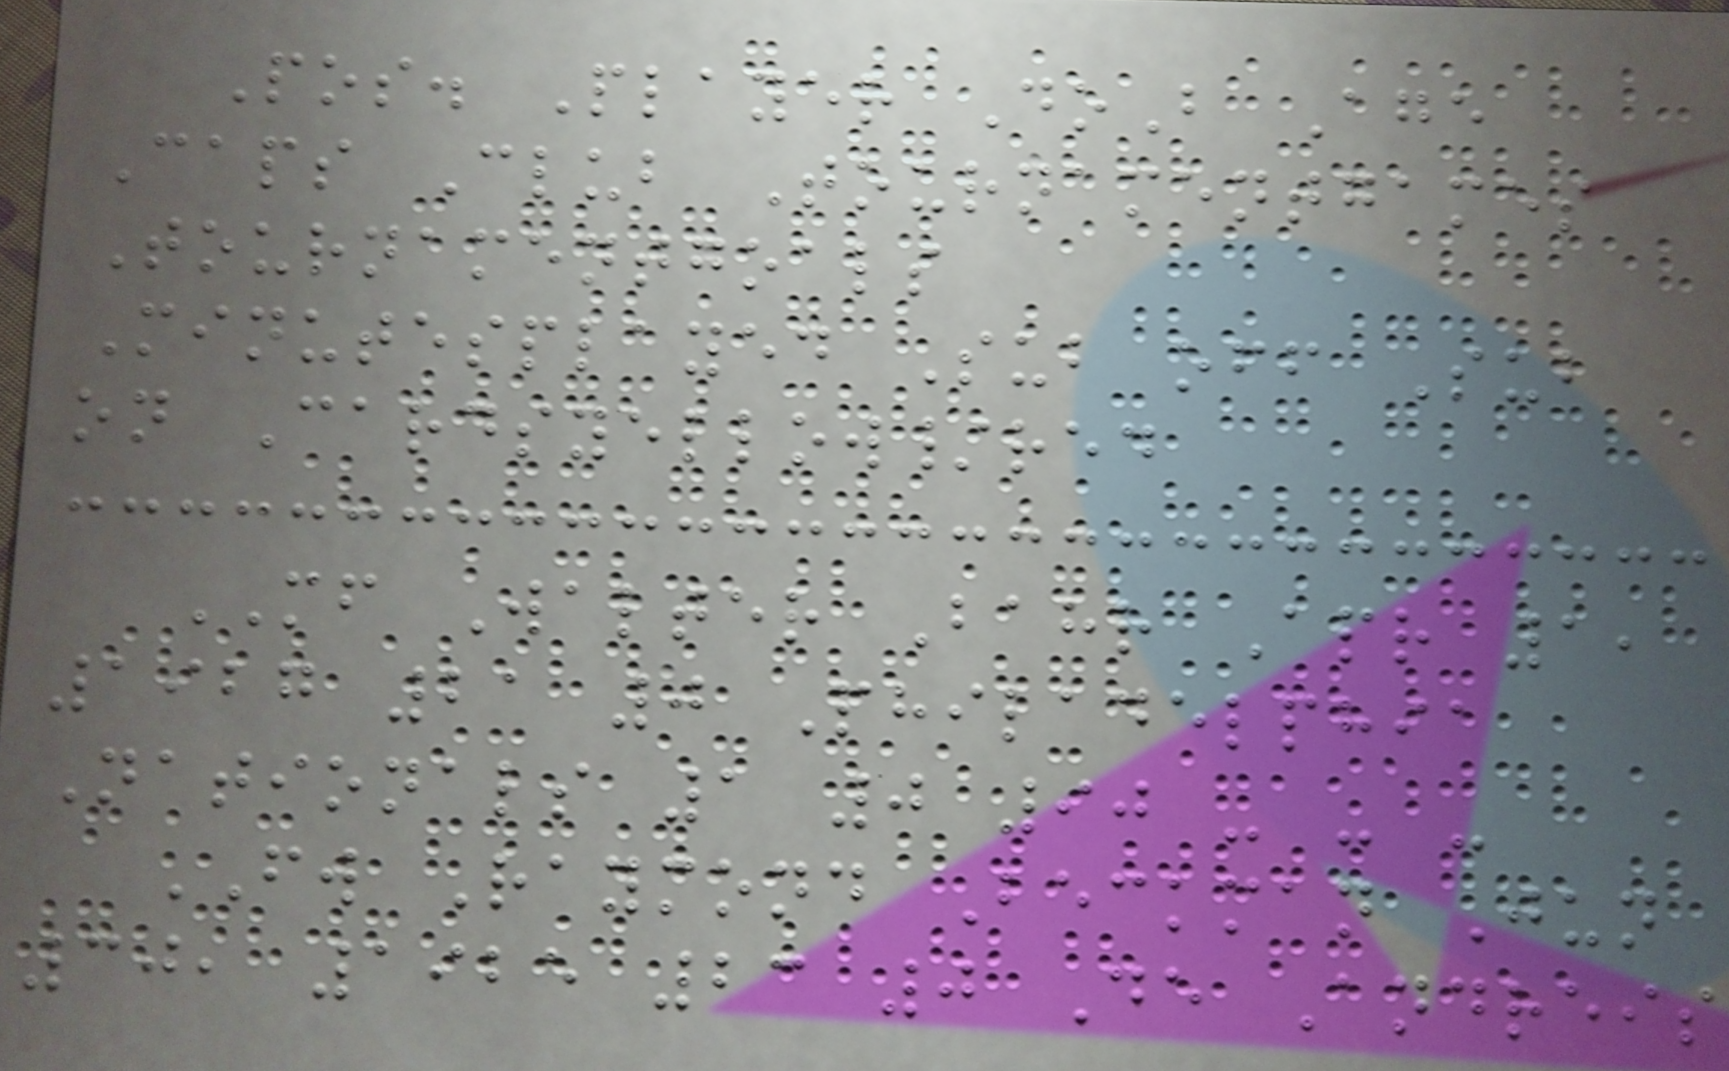Pos. Player DoB Age
Caps Club Tournamentgames
Tournamentgoals
Minutesplayed Sub off Sub
on Cardsyellow/red
MF Walter Bahr Apr 1,
1927 21 0 Philadelphia
Nationals 1 0 90 - - -
FW Raymond Beckman Jun
30, 1925 23 0 De Andreis
